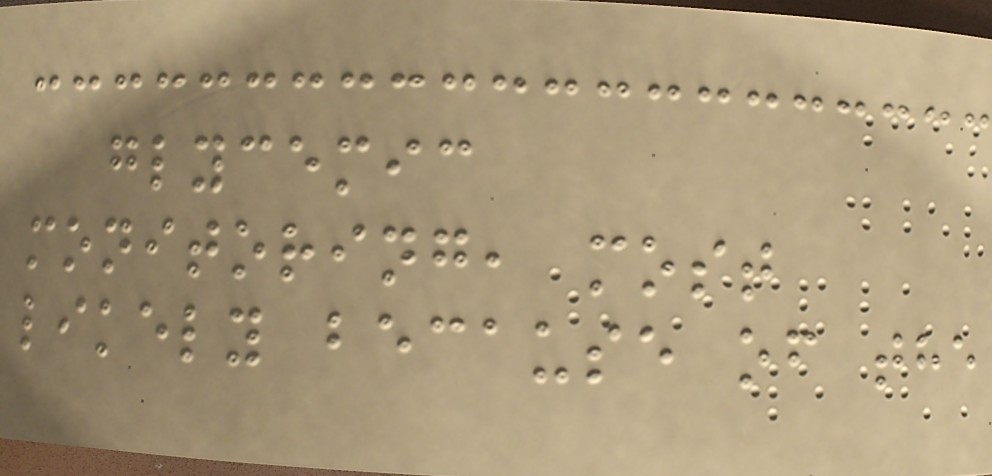glycemic
monitoring, most
likely because of the
